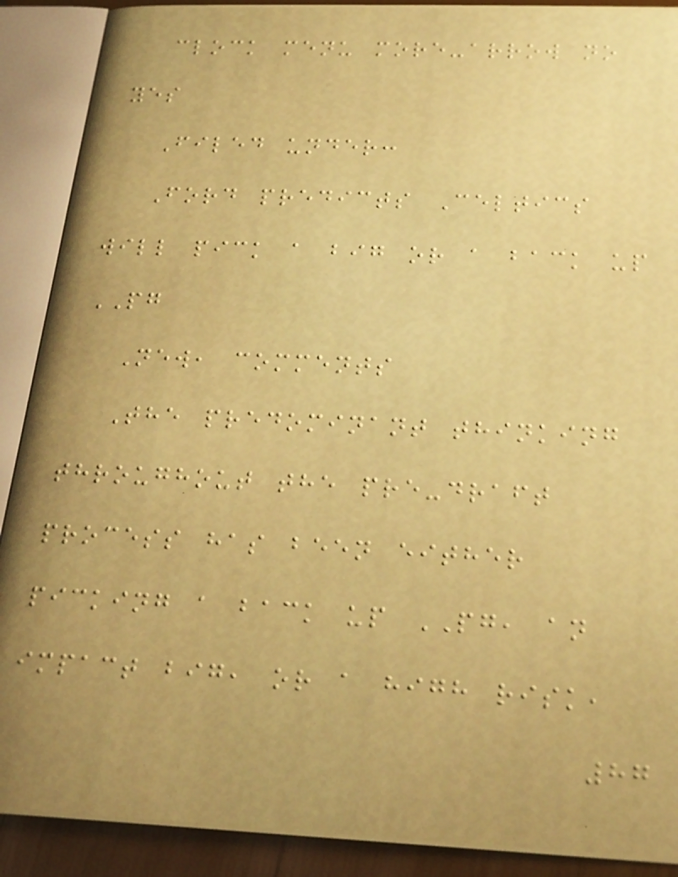clock menu more-arrow no
yes
Filed under:
Ford predicts Celtics
will pick a big or a back up
PG
New, comments
The predominant thinking
throughout the pre-draft
process has been either
picking a back up PG, an
impact big, or a high risk,
87
